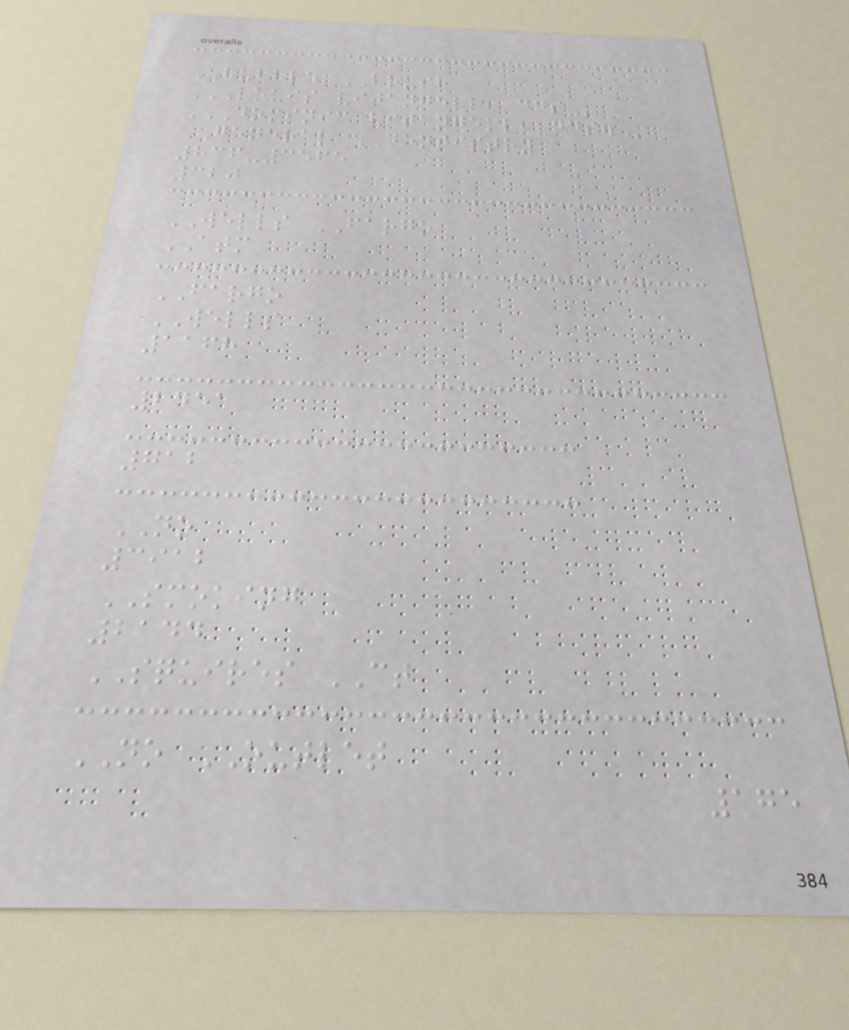BUBBLE BRUSH
LOUIS VITANGELL, DDS
DOMINIC VITANGELL, DDS.
GENERAL DENTISTRY
836-3565
320
WELLS FARGO
ATM
FARGO
WELLS
1168
2451
712
NO
3912
SMOKING
2144
SQUIRES CT
NO OUTLET
175
